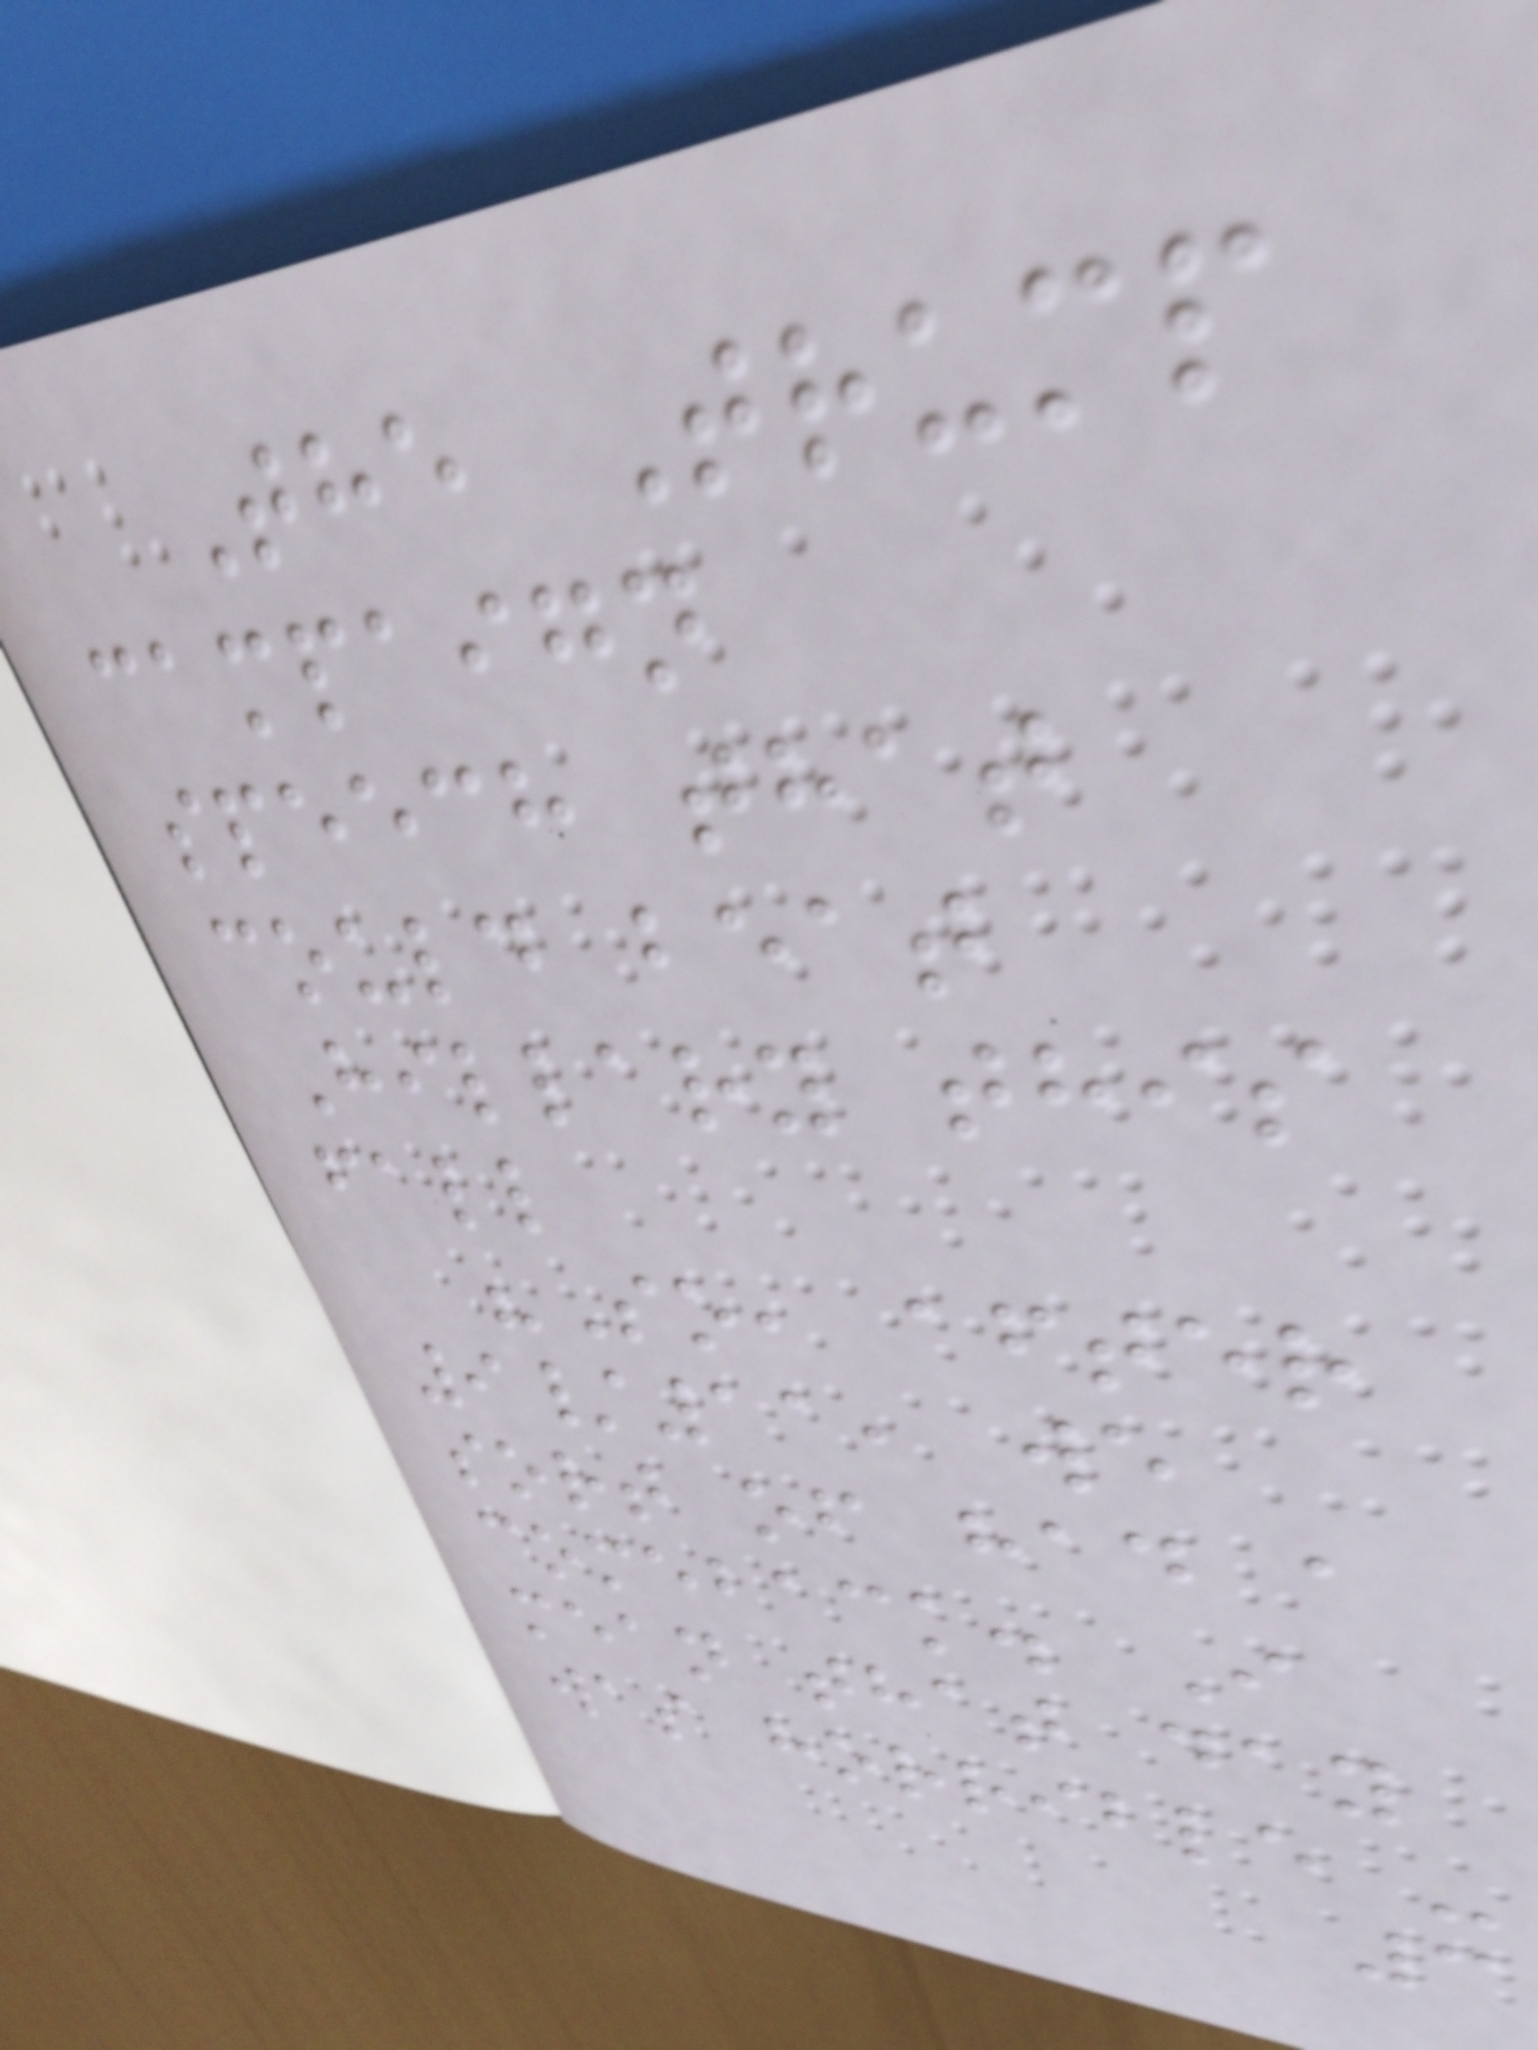The Trump
campaign
speech that
could beat
Hillary this
fall
"So, after
9/11, we
sort of had a
comeback. I
mean that day
was horrible -
3
